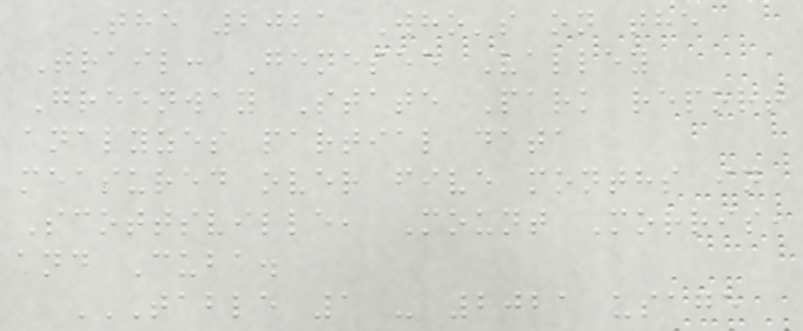The 2021 Who's on the
Trail: Genesee Valley
Greenway State Park report
analyzes partial data
measured over five months in
Scottsville, Mount Morris,
and Cuba.
TABLE 1 - 2021 USAGE
